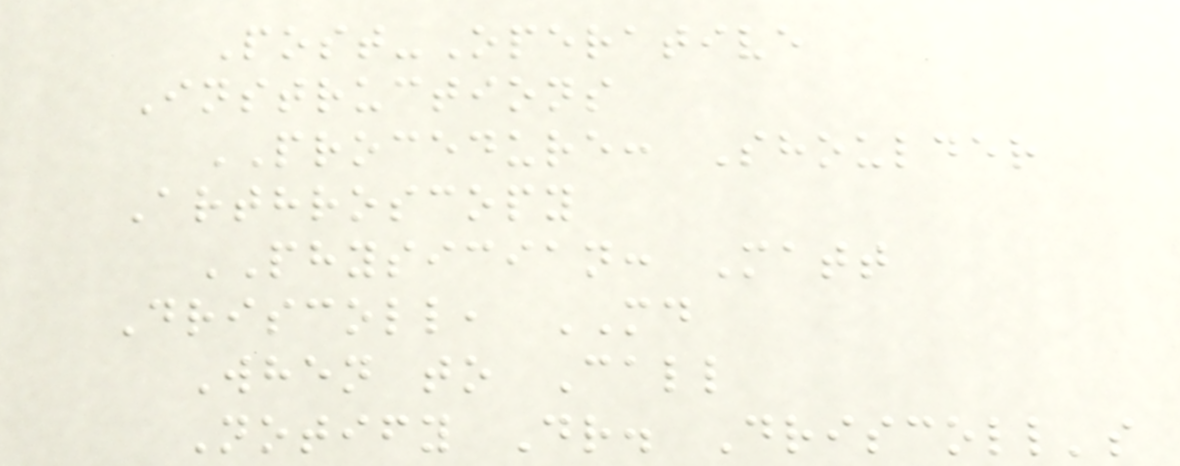Post-Operative
Instructions
PROCEDURE: Shoulder
Arthroscopy
PHYSICIAN: Matt
Driscoll, MD
When to Call
Notify Dr. Driscoll's
